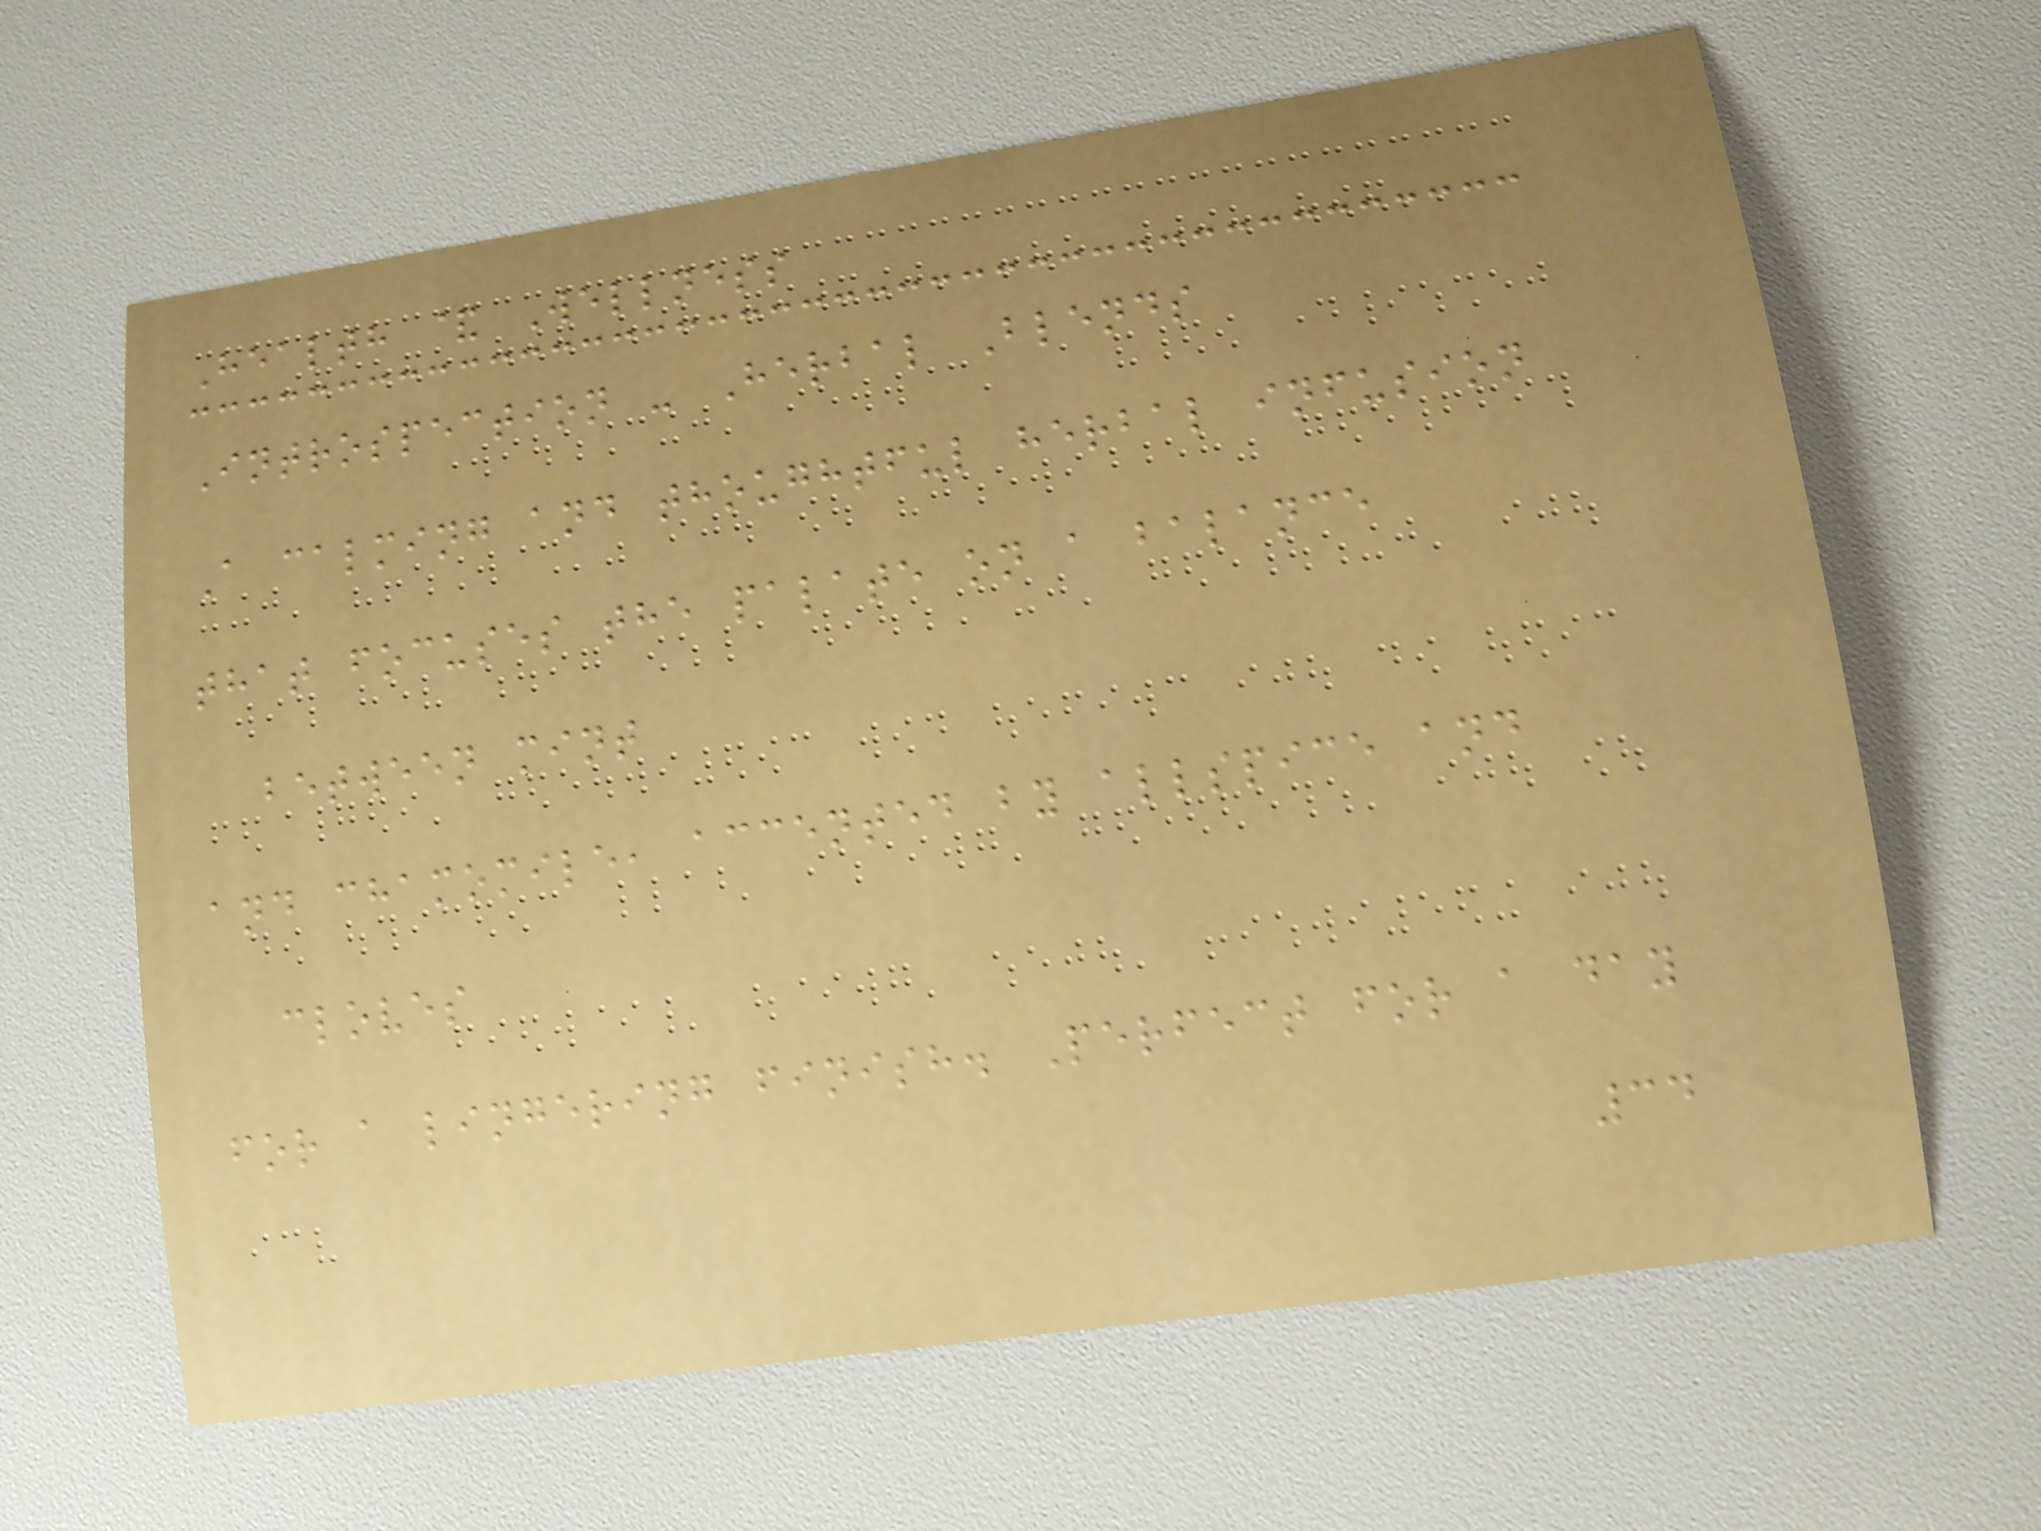Health & Wellness
Introspection - Herbal Blends
A calming and thoughtful herbal infusion
that focuses the palate on a balance
between mint
and chamomile, accented by allspice and
cloves
for a lingering finish. Perfect for a day
34
